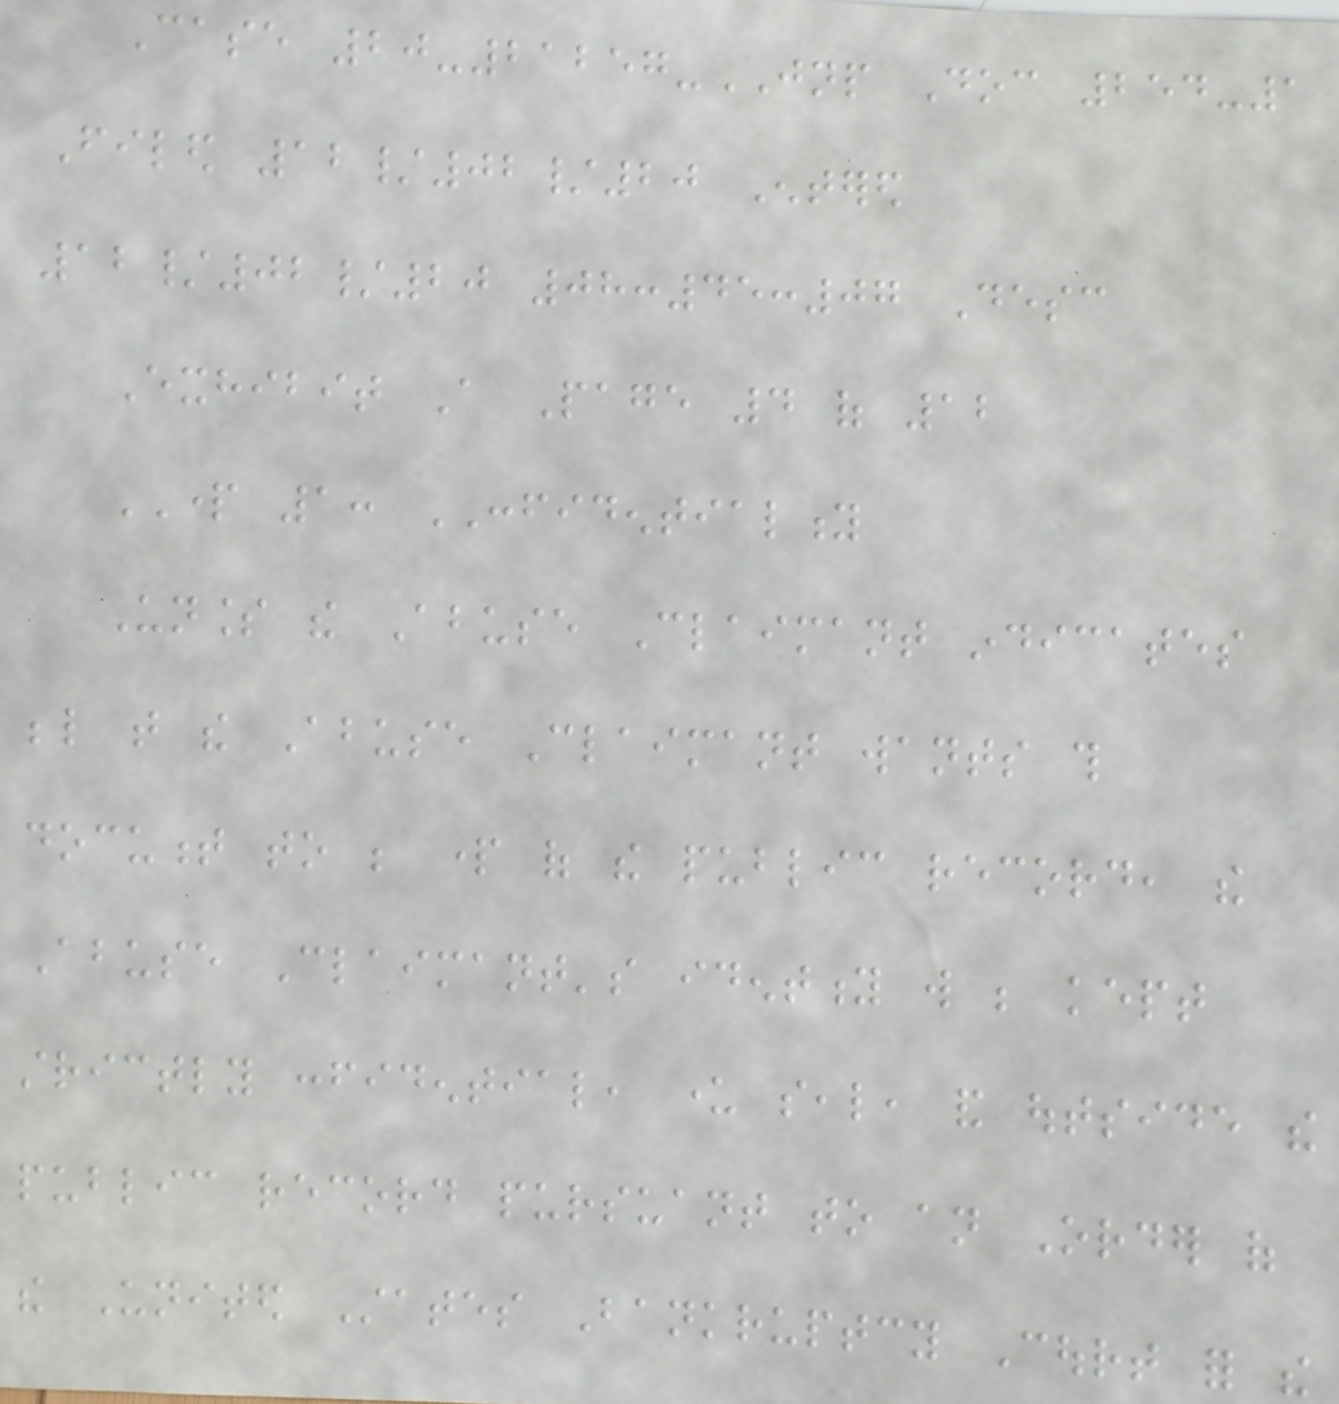Case 20-21257-JNP Doc 254-1
Filed 12/02/20 Entered
12/02/20 08:45:07 Desc
Exhibit A Page 4 of 12
PART 1: CONFIDENTIALITY
Unless the Abuse Claimant indicates
below that the Abuse Claimant wants this
document to be part of the public record, the
Abuse Claimant's identity will be kept
strictly confidential, under seal, and outside the
public record pursuant to an Order of
the United States Bankruptcy Court for the
